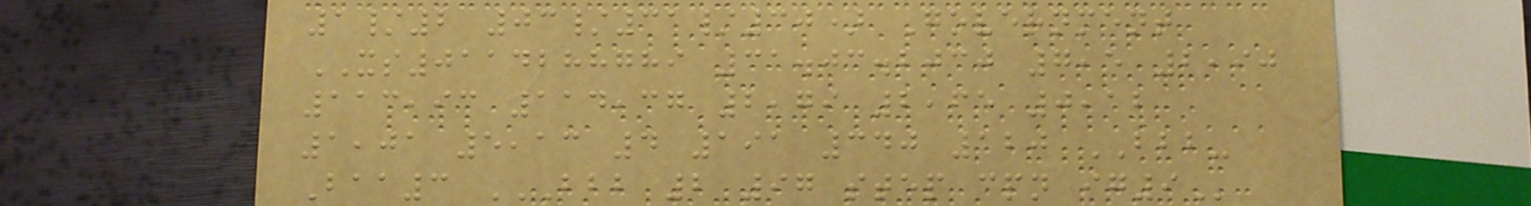1/2 03/31/30) Government
XS0114288789 31.03.2030 7,5 2,90
113,93 114,37 2,79 2,65 0,12
1,01 5,13 4 191 340 120 BBB-
Baa3 BBB 2 97 STEP CPN IG9
